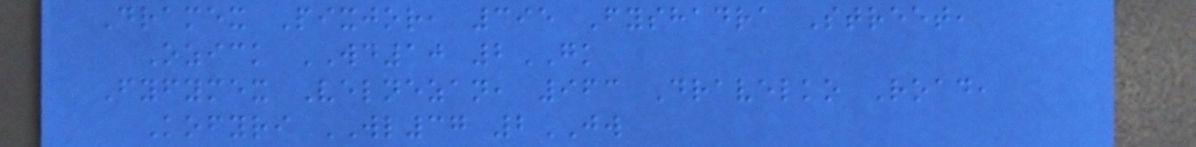Dramex Pixjor, 395 Fyshadra Street,
Ozick WD10 2GK
Fyfymex Velnezan, 963 Dravelko Road,
Kofyri WL37 2JW
